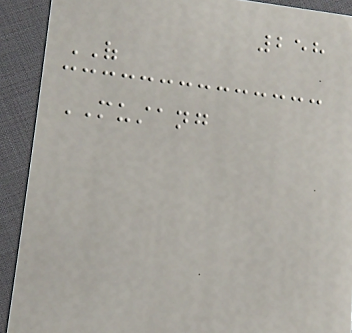258
OF
MUSTANG
